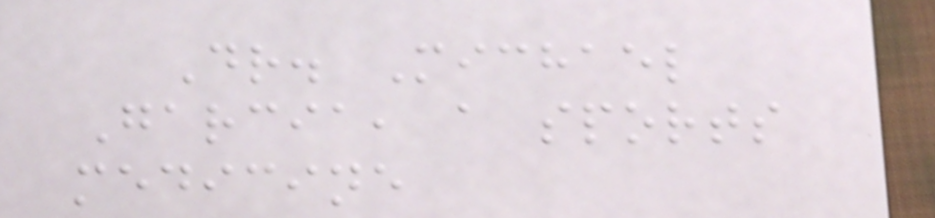Dr. Michael
Garcia, a sports
medicine
